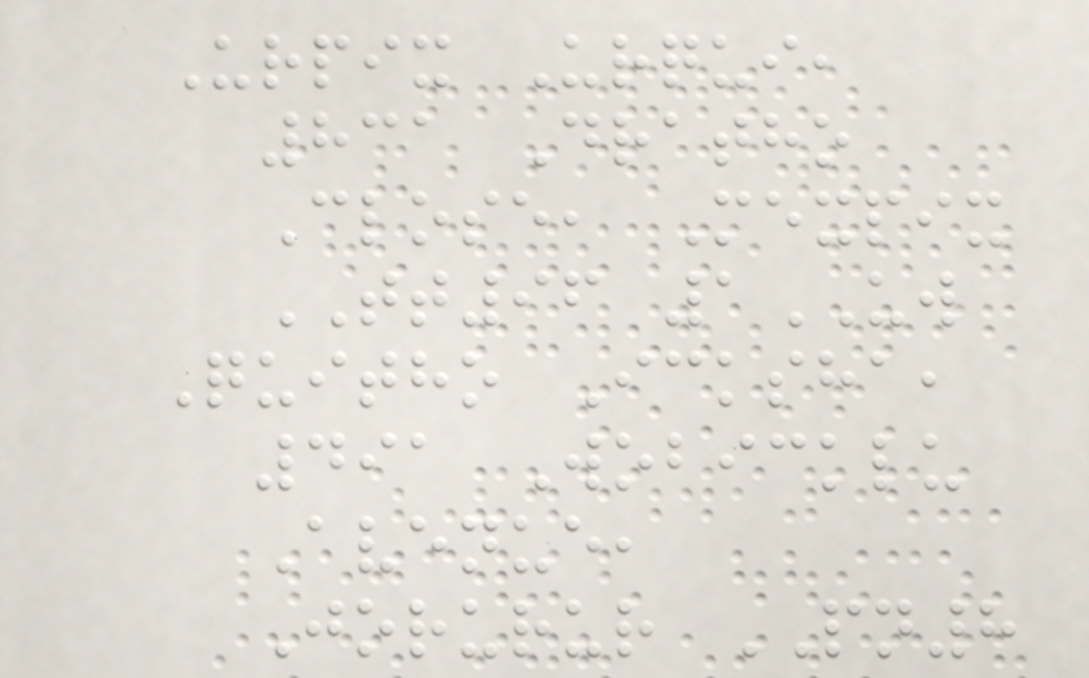Urpix Urqui,
831 Dratho
Close, Mexpix
TT96 1UW
Quitho Icksha,
491 Wobicklu
Avenue,
Jorurur PN8
